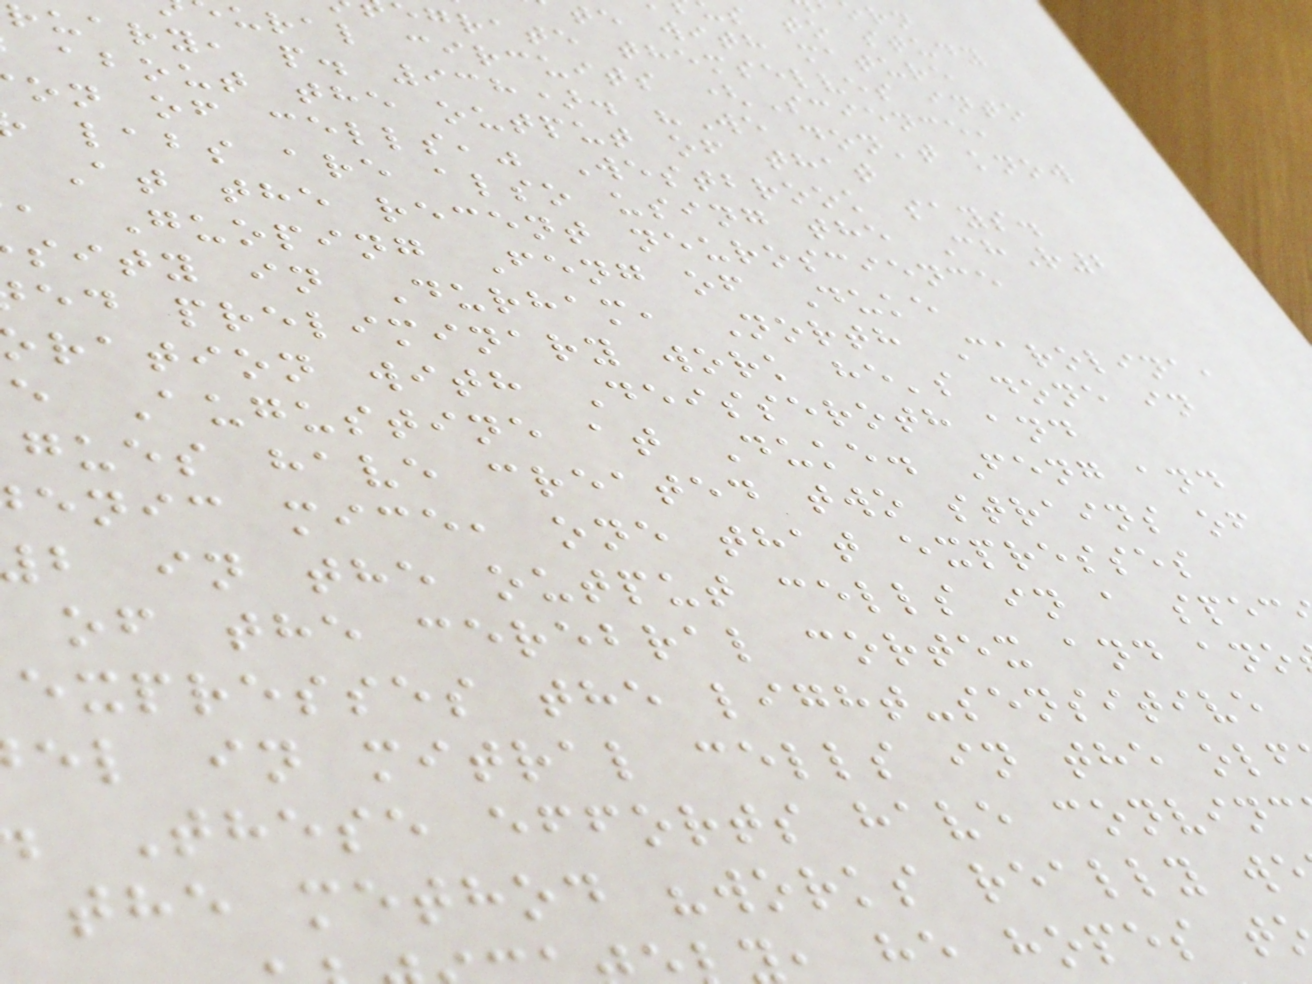te with mature
grate themselves into
ural circuits (Science,
ruary, p. 938). "We don't know
about the output of that
on of cells," Westbrook says.
labs are also using the ChR2
At the recent neuroscience
, Guoping Feng of Duke
sity in Durham, North Carolina,
ed preliminary work he's done in
ration with Deisseroth and
e Augustine at Duke. Feng and
gues have created two strains of
enic mice, one that expresses
b in the output cells in a spec
of the cerebral cortex and ano
expresses the light-sensitive
el in mitral cells in the olf
These efforts have convinc
the method "works really w
, he hopes t
